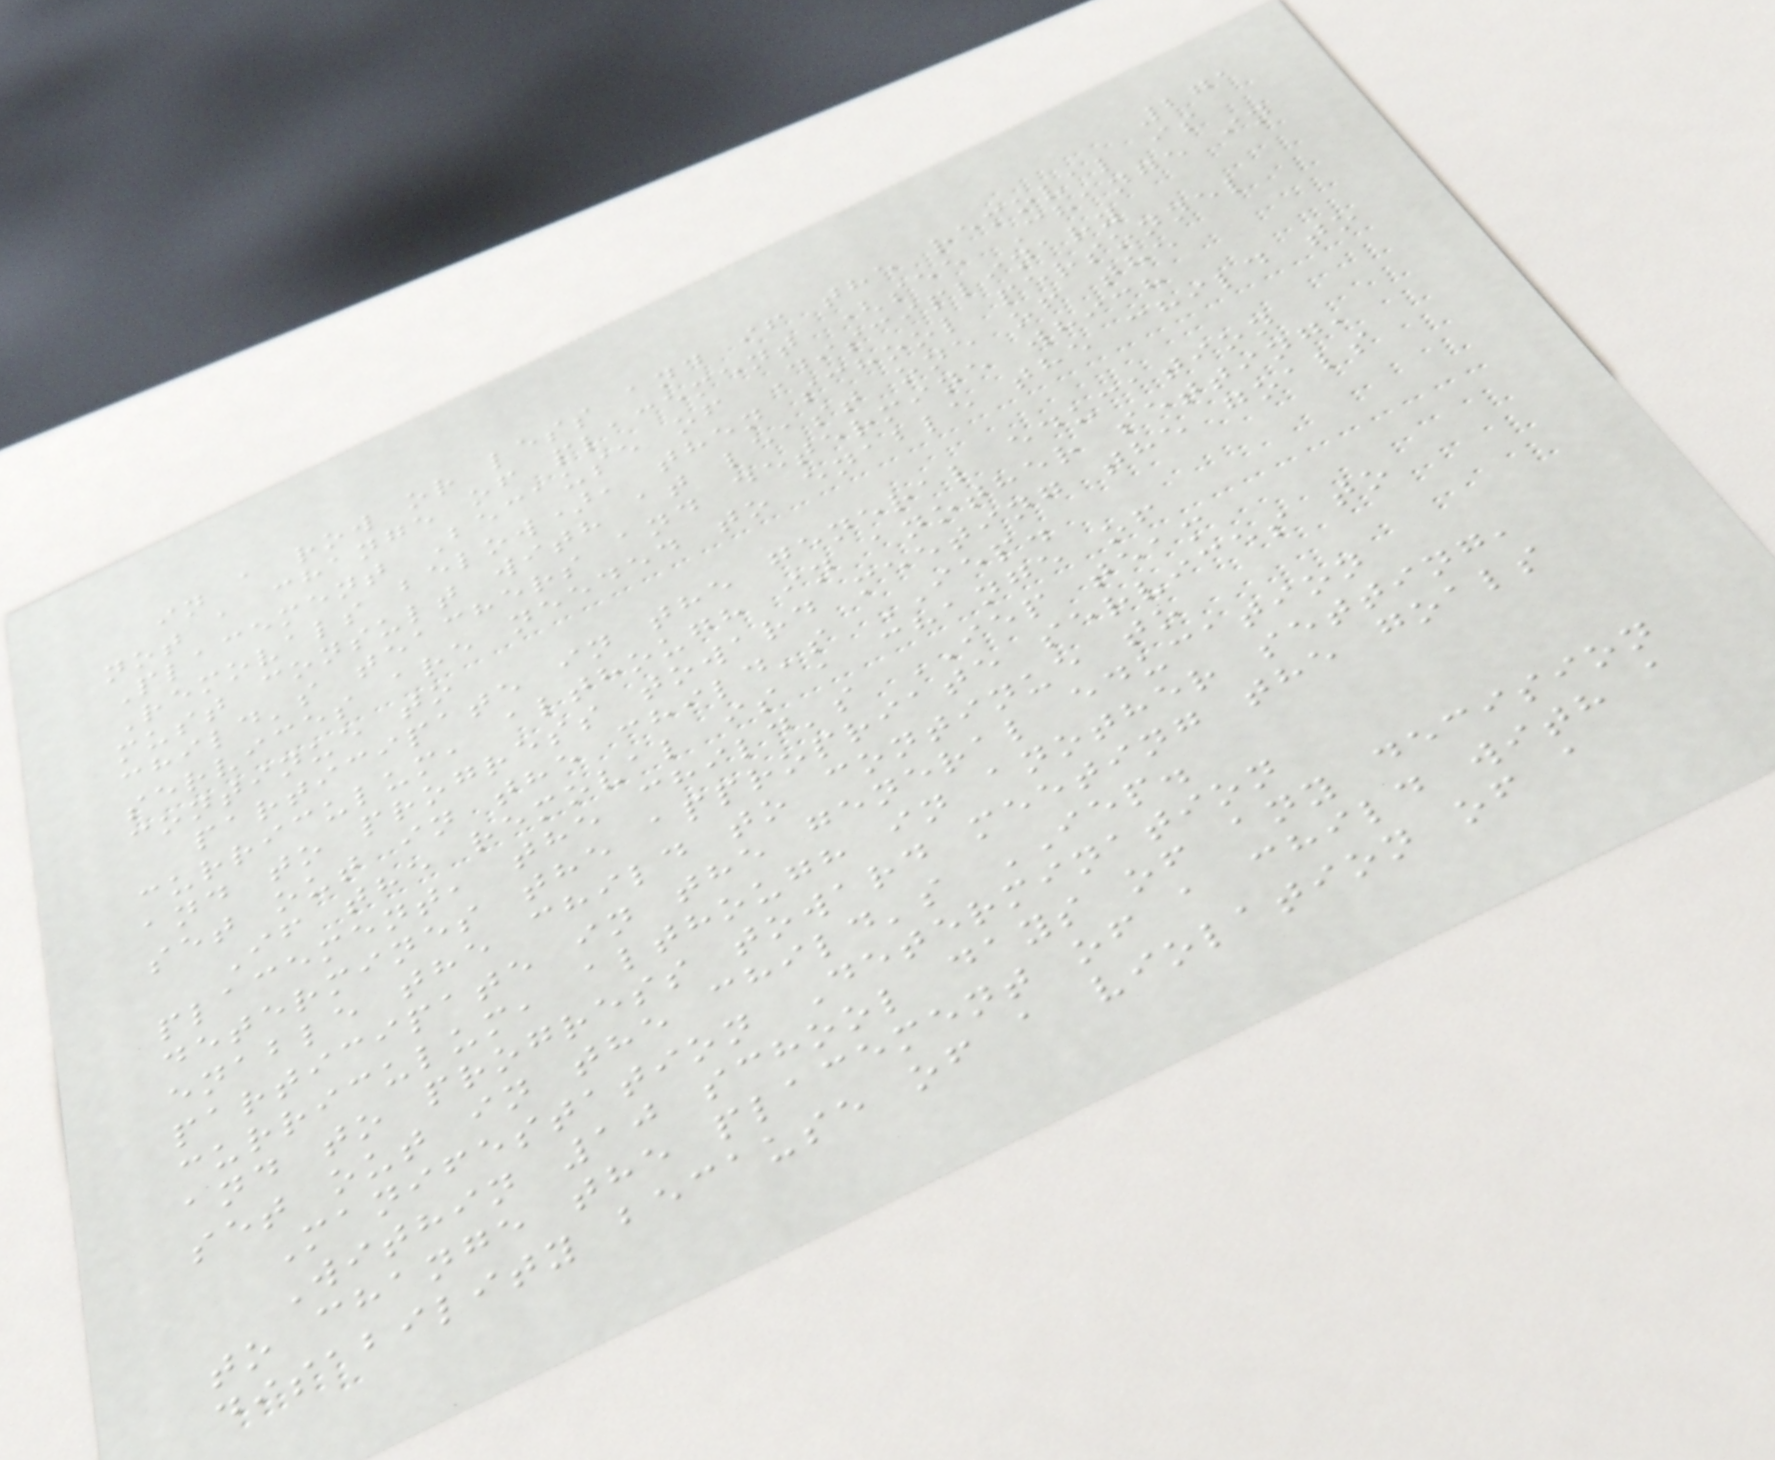271
in a row or less and if the removal is
not a change of placement (see Change in
Placement Because of Disciplinary
Removals below), then school personnel
must consult with at least one of the
child's teachers and determine which
services are needed to enable the child to
continue to
participate in the general education
curriculum, although in another setting,
and to progress toward meeting the goals
set out in the child's IEP.
If the removal is a change of
placement, the child's IEP team
determines the appropriate services to
enable the child to continue to
participate in the general education
curriculum, although in another setting,
and to progress toward meeting the goals
set out in the child's IEP.
Manifestation Determination
Within 10 school days of any decision
to change the placement of a child with a
disability because of a violation of a
